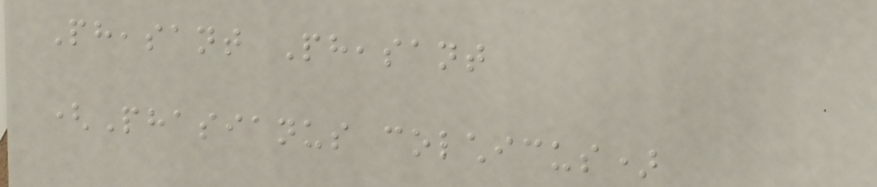Pheasant Pheasant
(Phasianus colchicus)
